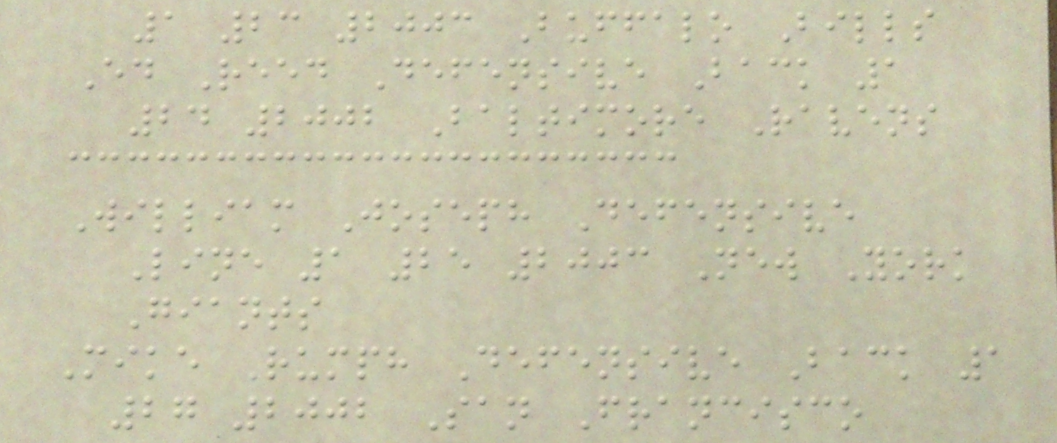1 23 2003 Buffalo Bills
Ed Reed Defensive Back 1
24 2002 Baltimore Ravens
William Joseph Defensive
Line 1 25 2003 New York
Giants
Mike Rumph Defensive Back 1
27 2002 San Francisco
